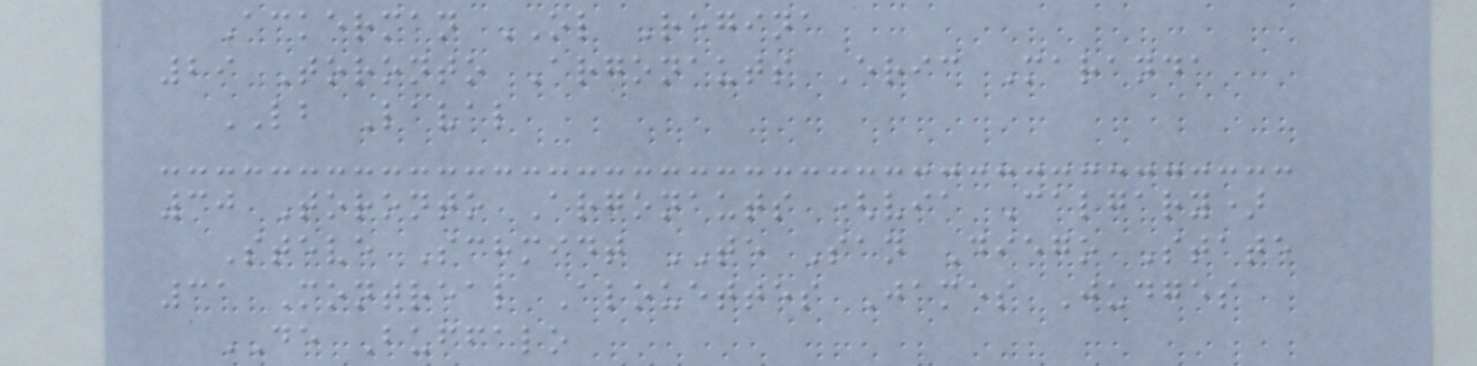Ackerman OL Regina
29 Toronto Argonauts Eric Maranda
LB Laval
30 Toronto Argonauts (via Calgary)
Steve Schmidt TE San Diego State
31 Montreal Alouettes James Judges
DE Buffalo
